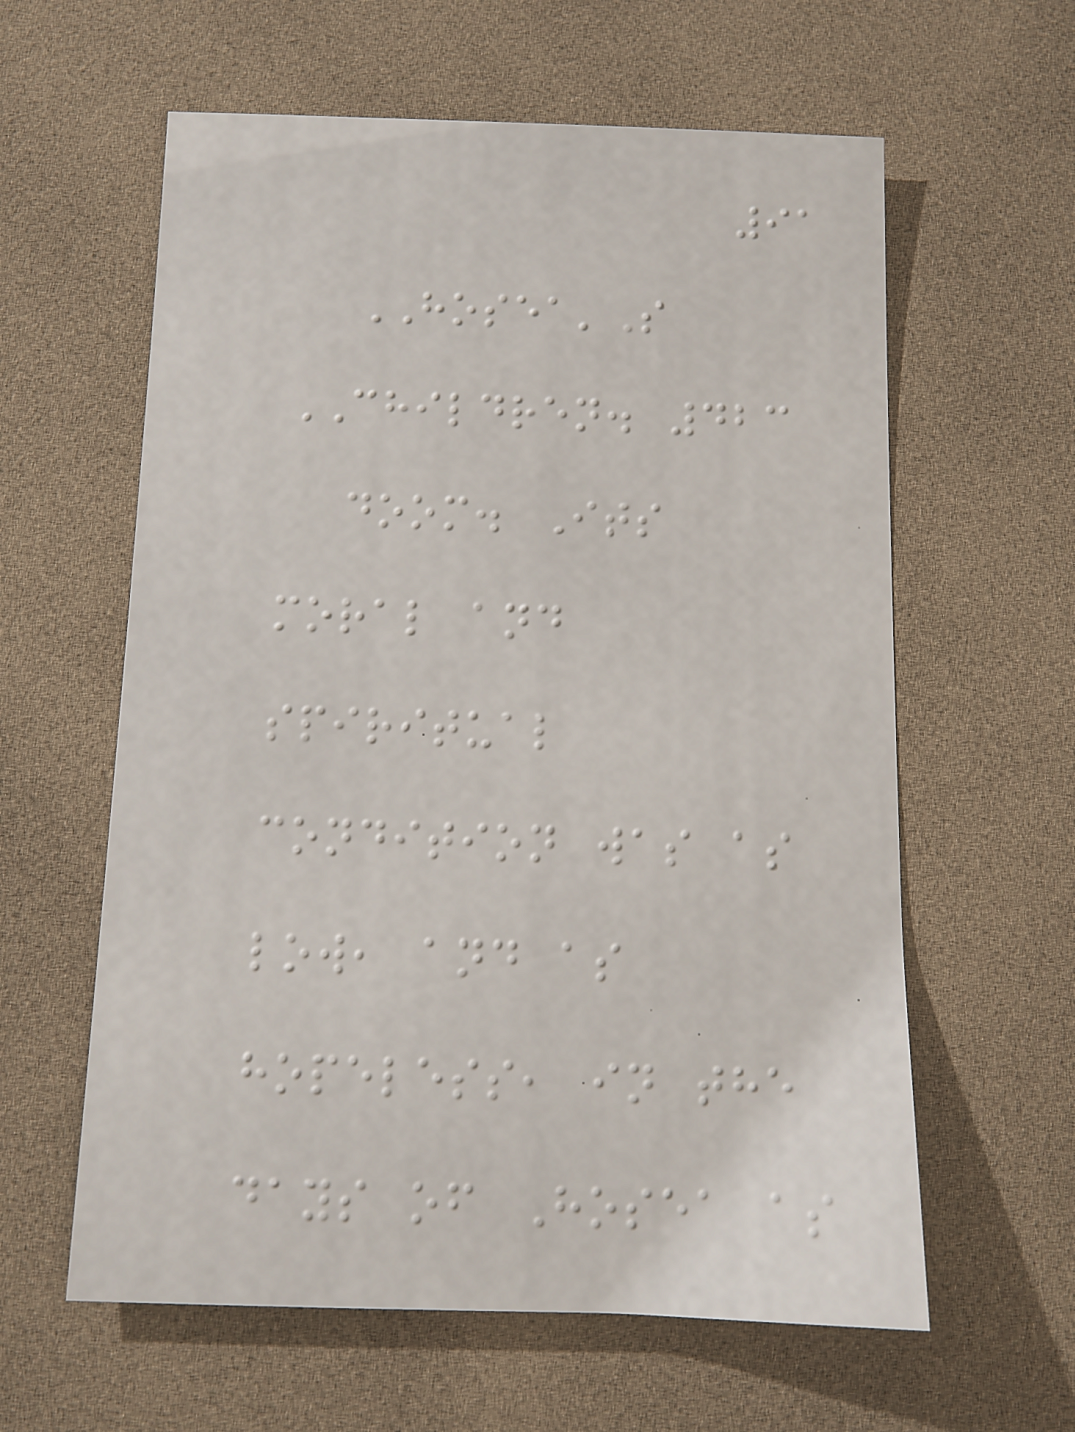91
HOSEA'S
CHILDREN. 423
doom. Its
moral and
spiritual
condition was as
low, and as
hopeless, in the
days of Hosea as
